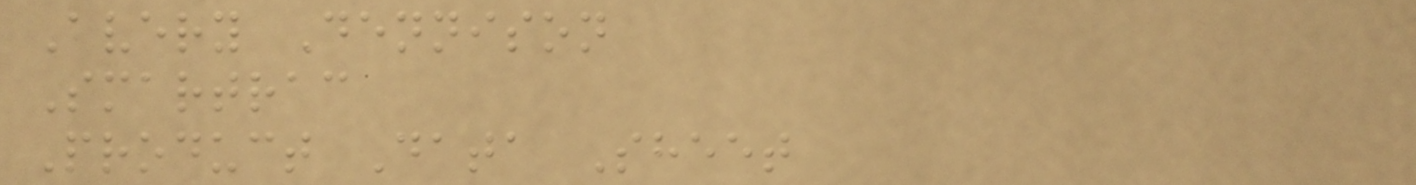Avery Dennison
Smartrac
Product Data Sheet
